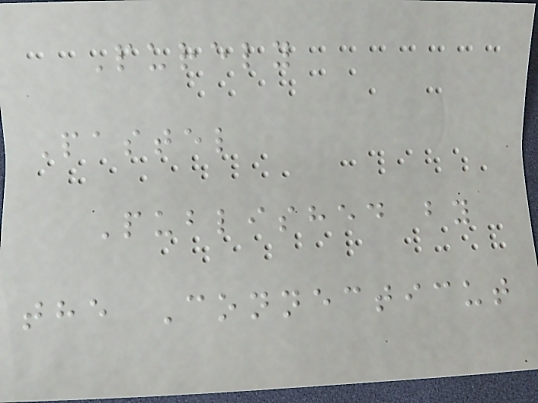Purely
Pastel
Published by
the Connecticut
